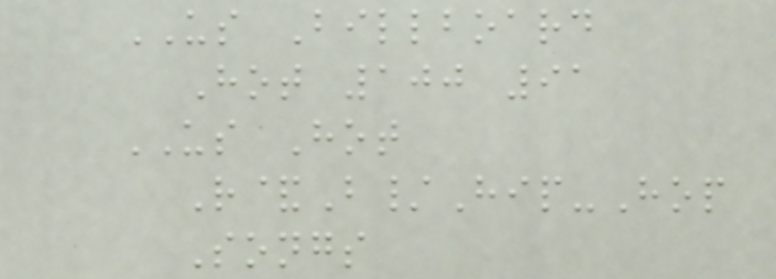US Billboard
Hot 100 91
US Hot
R&B/Hip-Hop
Songs
